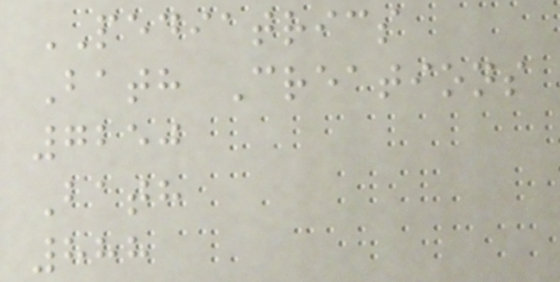PEDIATRICS
Bath Creations
7250
Bath
888
